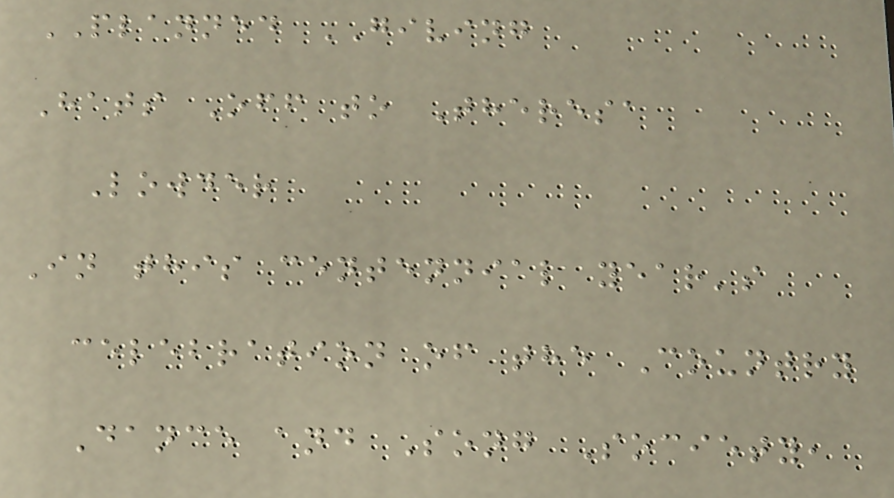PLANNED GIVING
Hats Off to Theresa
Lowder
In this centennial year's
celebration of the Country
Dance and Song Society,
